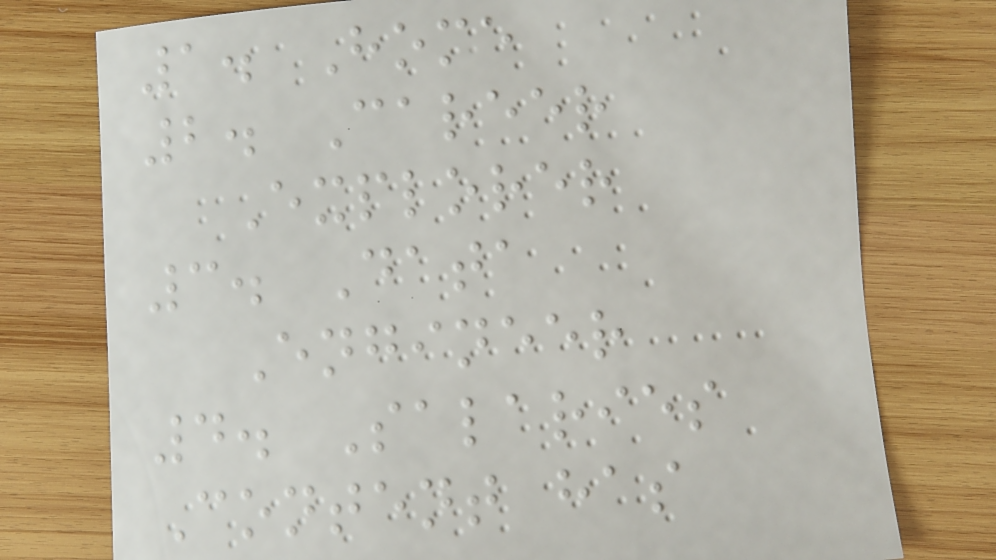1. Home
2. Career
Explorer
3. Data
Engineer
4. Salaries
Content has
